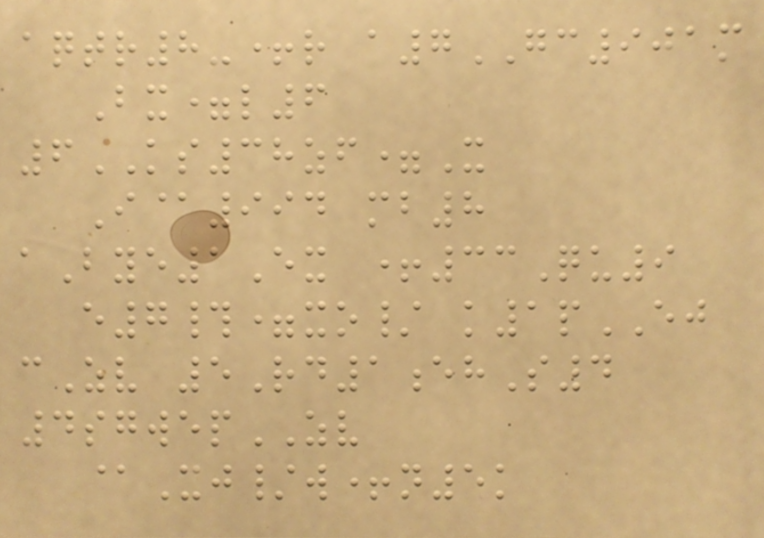aqtr8-+r a7GC901m
Bx=l6
6KS38zf=X
I@994 mb8
aBye1Ex +33Qu9
e7#=xo/ k1pEJ
cZv 5Rd1ehS4
4sgwepZV
@Xj/w+n5k
